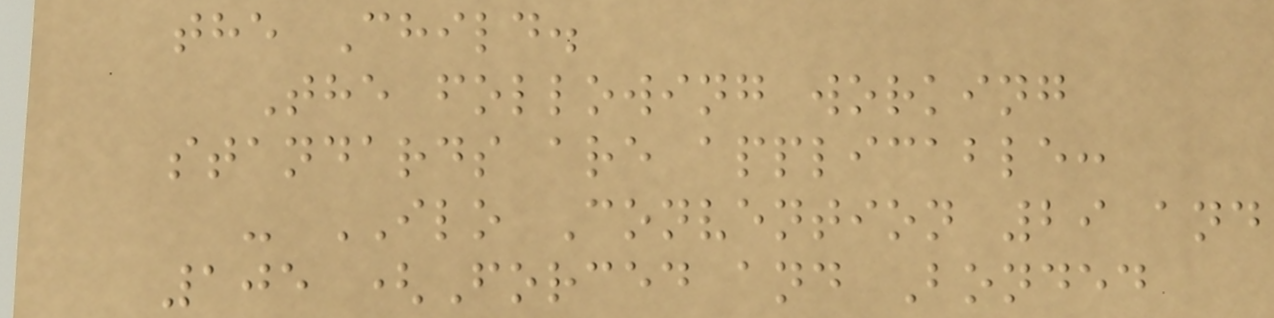the Child.
The following working
standards are applicable:
- ILO Convention 29 and
105 (Forced and Bonded
